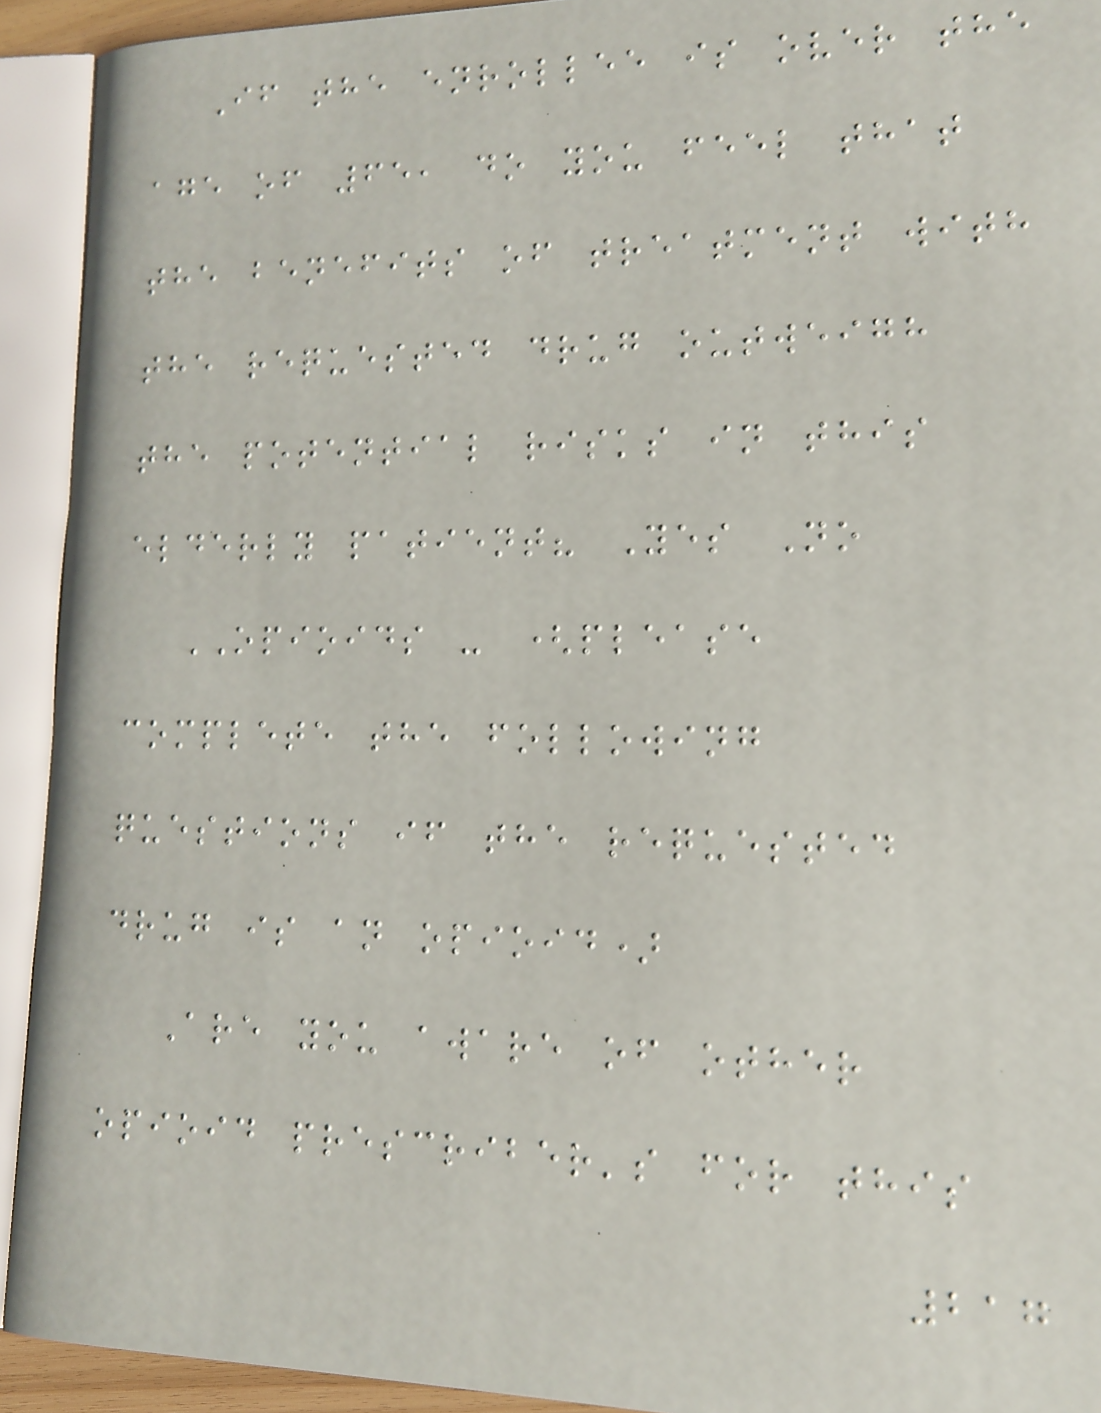If the enrollee is over the
age of 65, do you feel that
the benefits of treatment with
the requested drug outweigh
the potential risks in this
elderly patient? Yes No
OPIOIDS - (please
complete the following
questions if the requested
drug is an opioid)
Are you aware of other
opioid prescriber's for this
217
